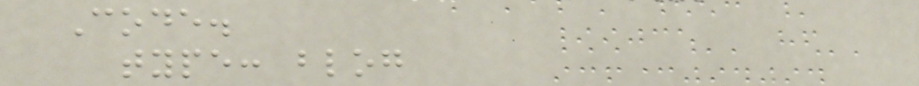Code.
type: blog
